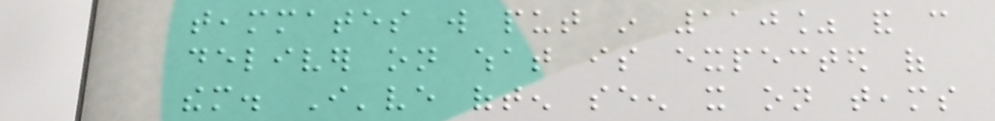teammates will put in 110% and can
deliver on what is expected of
them. I've often seen it on teams
